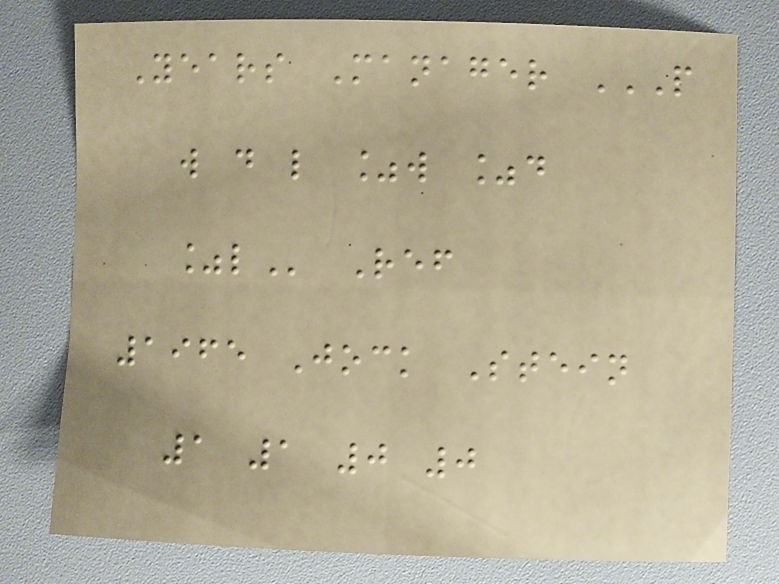Years Manager P
W D L %W %D
%L Ref
1965 Jock Stein
1 1 0 0
